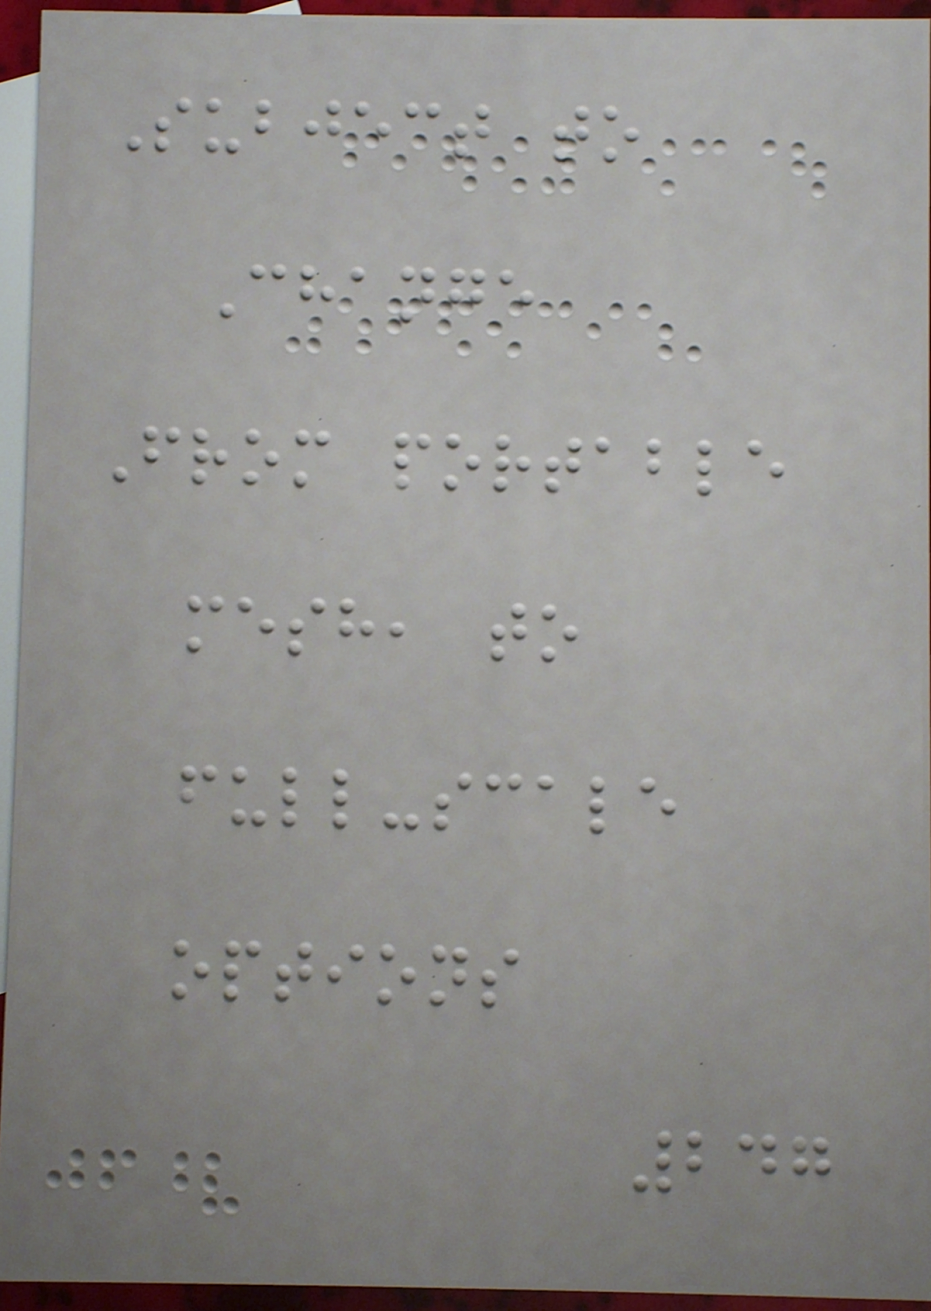Subject to
Change
From portable
mesh, to
full-scale
options
247
